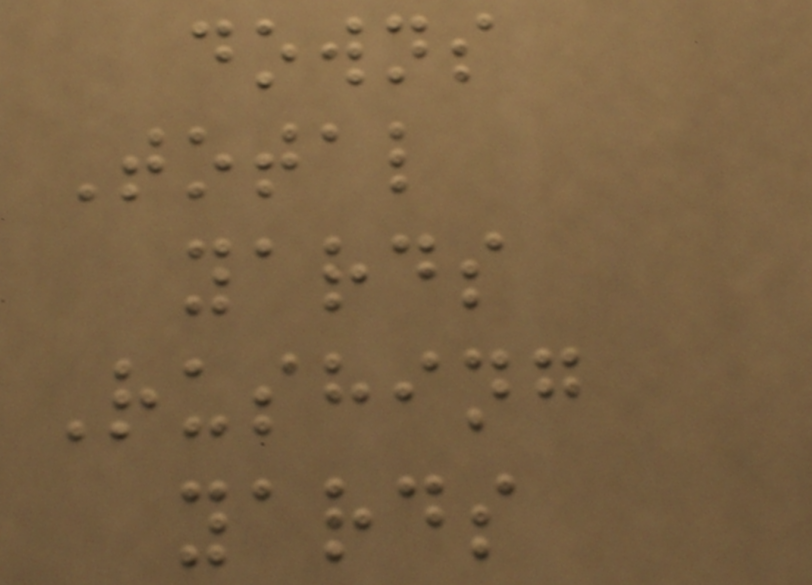downs
Total
yards
Rushing
yards
